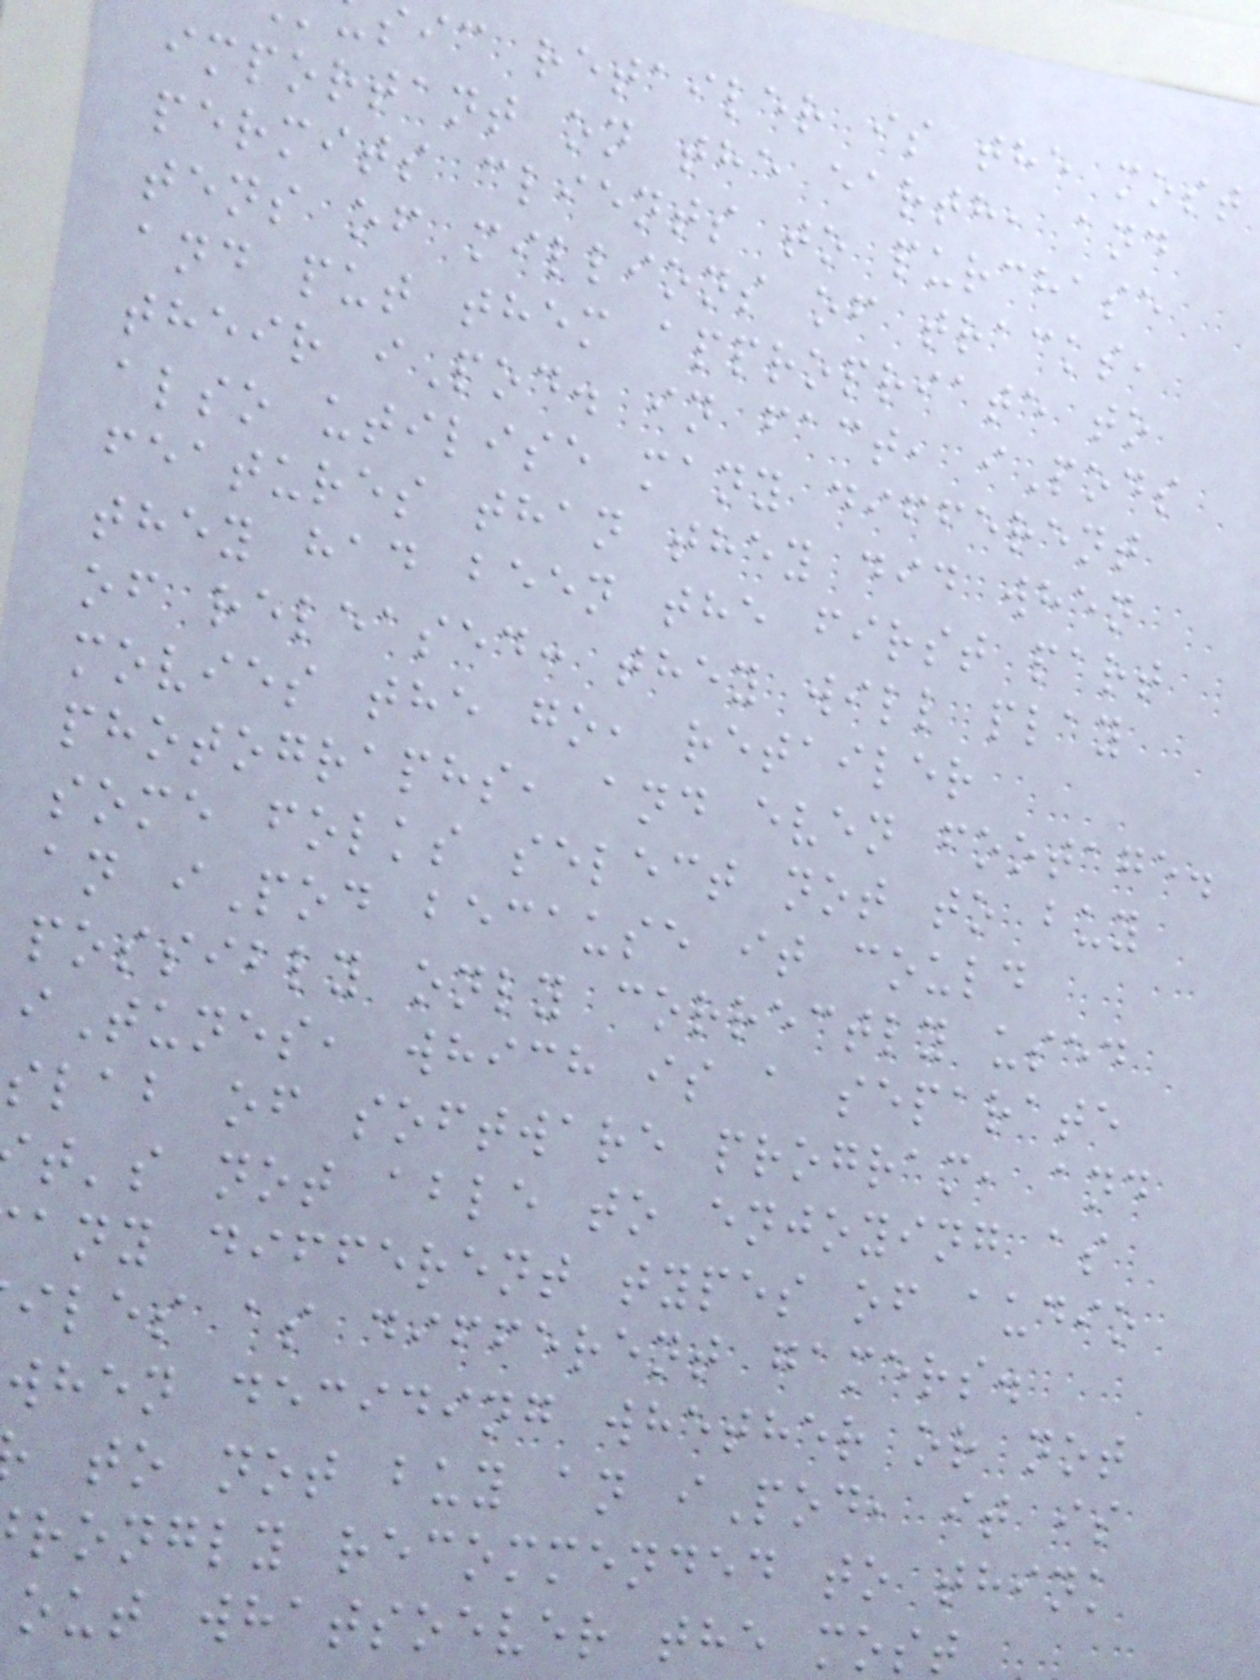sic retailer is the most
important on the earth, and
permits clients to purchase
tens of millions of tracks,
and put them appropriate to
their iPod. in fact, iPods
also utilise many different
features than they did when
they had been the first part
of released: they will play
movies the go, retailer
photographs, and even footage.
some folks select not to buy
an iPod because it could
possibly only correctly used
iTunes, which is a separate
slab of software program, and
t's not able to enjoying as
any different types of audio
iles as different gamers.
when deciding whether or not
to not buy an iPod, it is
rongly recommended to think
out whatsoever the most
